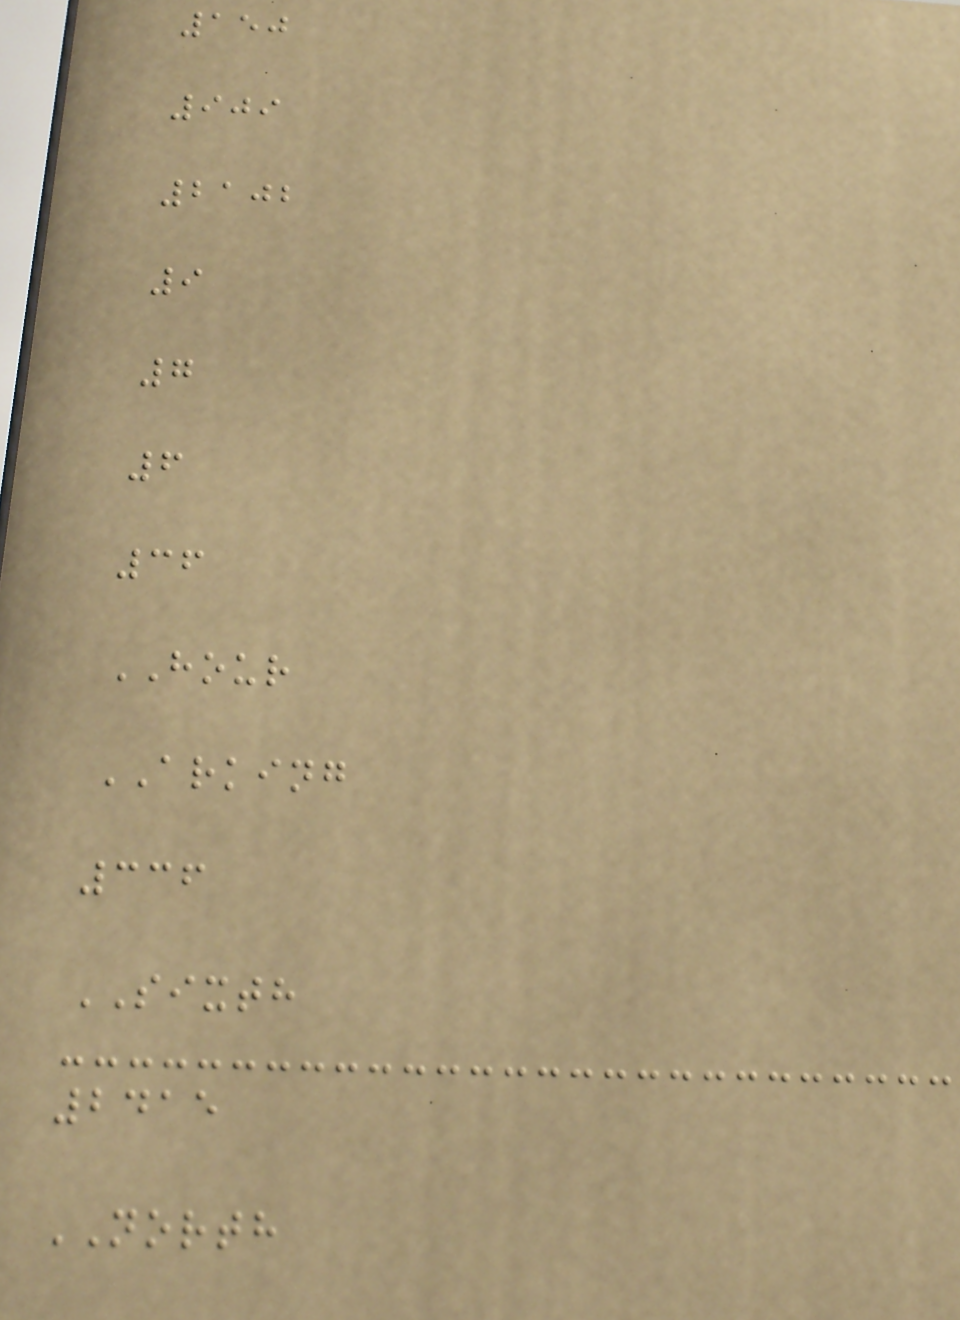150
909
2102
9
7
6
36
HOUR
ARKING
336
SIXTH
2415
NORTH
